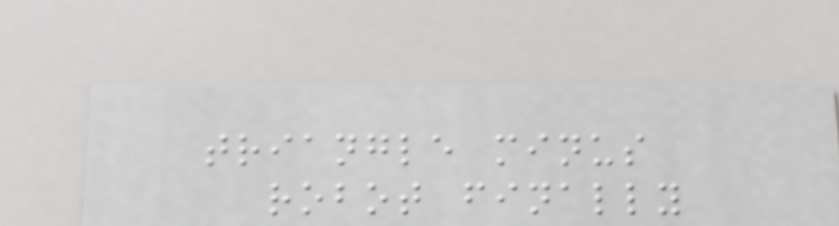triangle minus
robot finally
